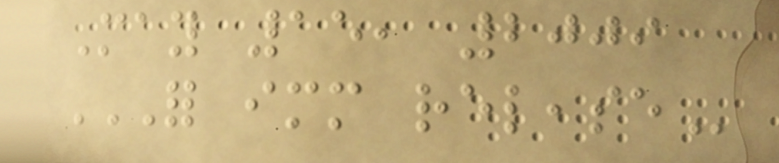May 15, 2009
FOR IMMEDIATE RELEASE
